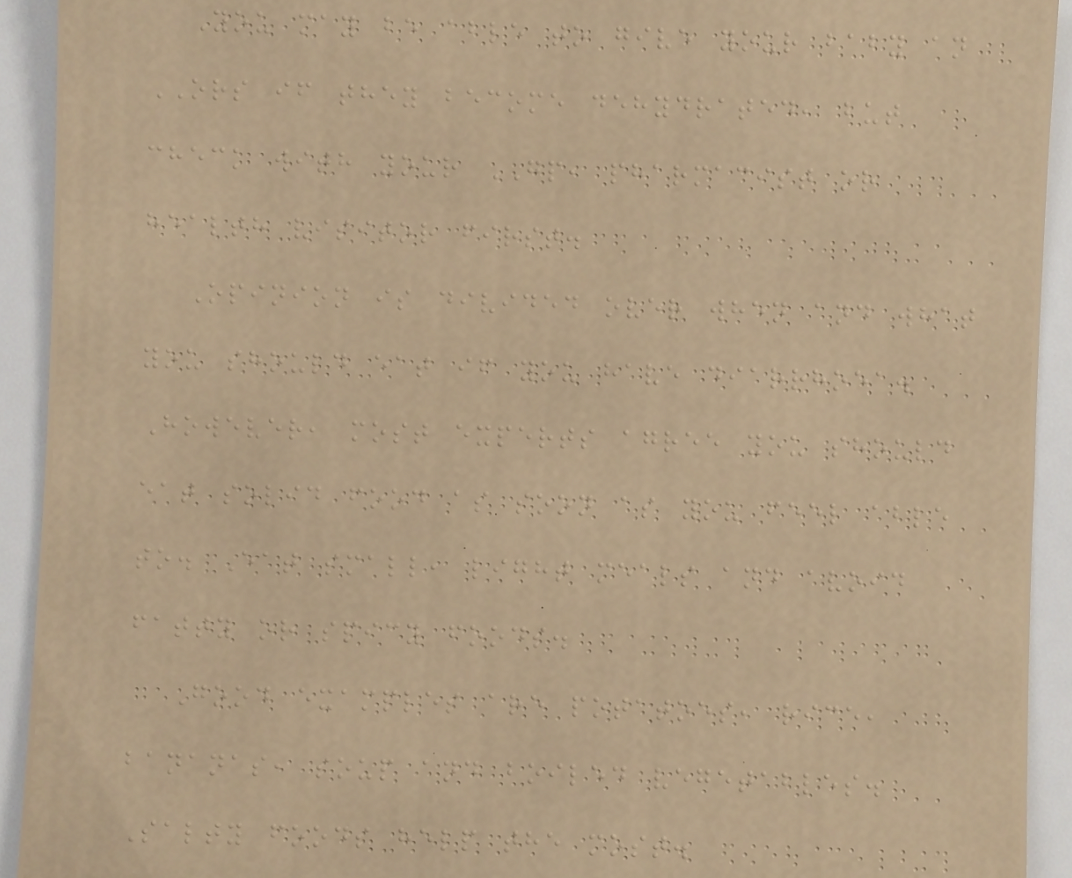You may be able to give your baby an
ORS if they become dehydrated, but
check with your GP, pharmacist or
health visitor first.
Opinion is divided over when and what
you should eat if you have diarrhoea.
However, most experts agree you should
eat solid food as soon as you feel able
to. Eat small, light meals and avoid
fatty or spicy foods.
Good examples are potatoes, rice,
bananas, soup and boiled vegetables.
Salty foods help the most.
